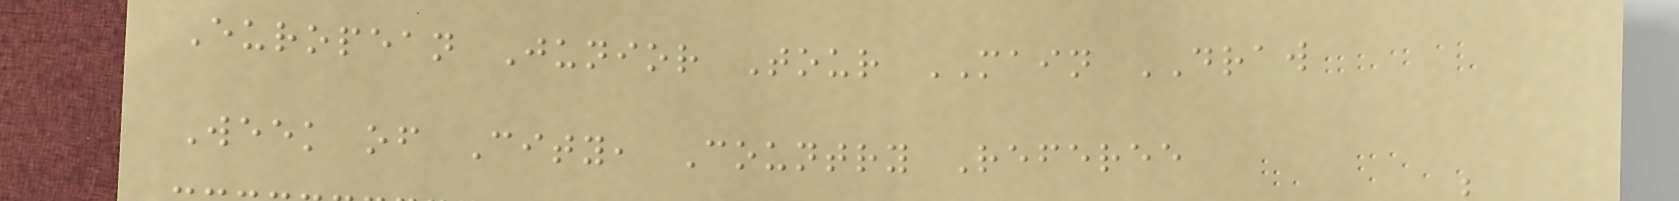European Junior Tour MAIN DRAW
Week of City, Country Referee
